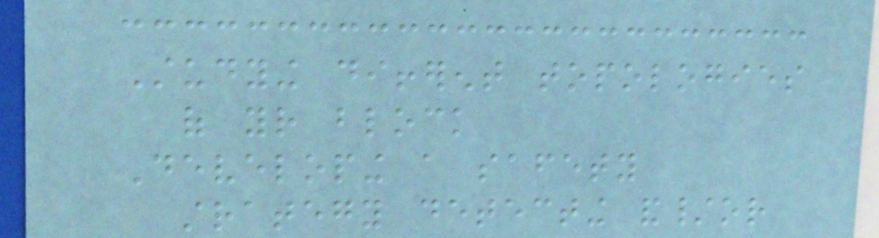Studying different topologies
of your block
Developing a safety
strategy detecting and/or
